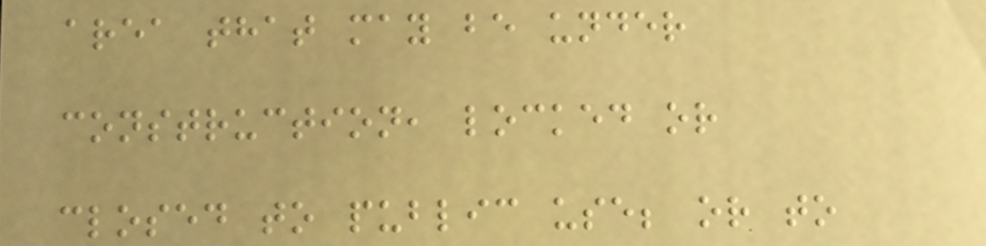area that may be under
construction, locked or
closed to public use; or to
